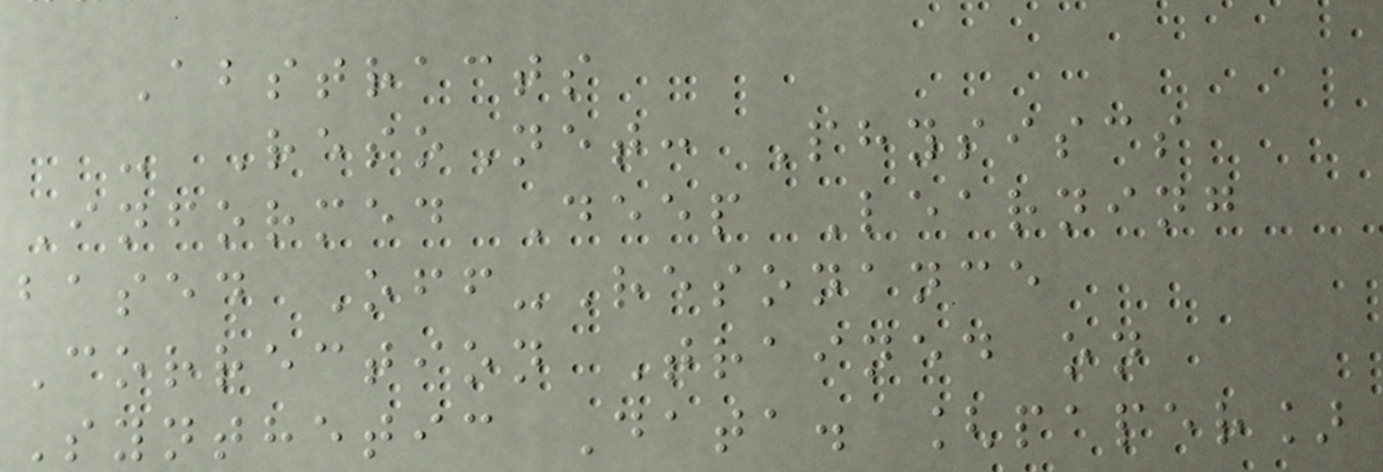Abstracts
- ResoNet: Physiscs
Informed Deep Learning
based Off-Resonance
Correction Trained on
Synthetic Data. [paper]
